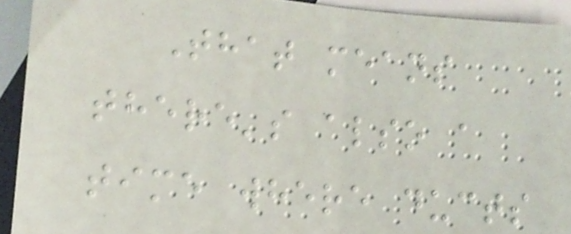That means
there's also a
time where ducts
